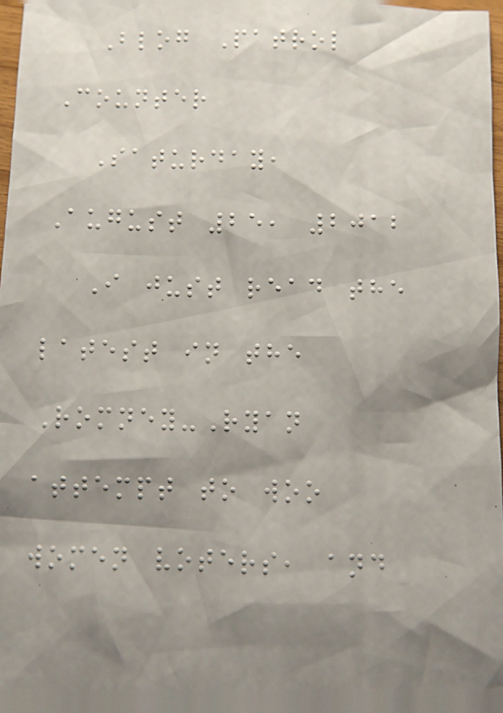Blog Patrol
Counter
Saturday,
August 25, 2012
I just read the
latest in the
Romney-Ryan
attempt to woo
women voters, and
